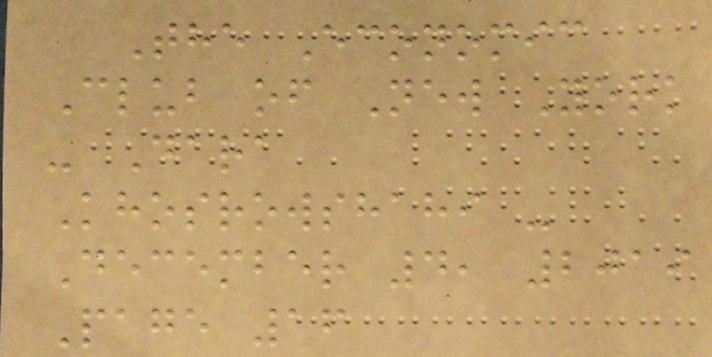The Economic
Club of New York
- Dara
Khosrowshahi -
December 4, 2019
Page 16
